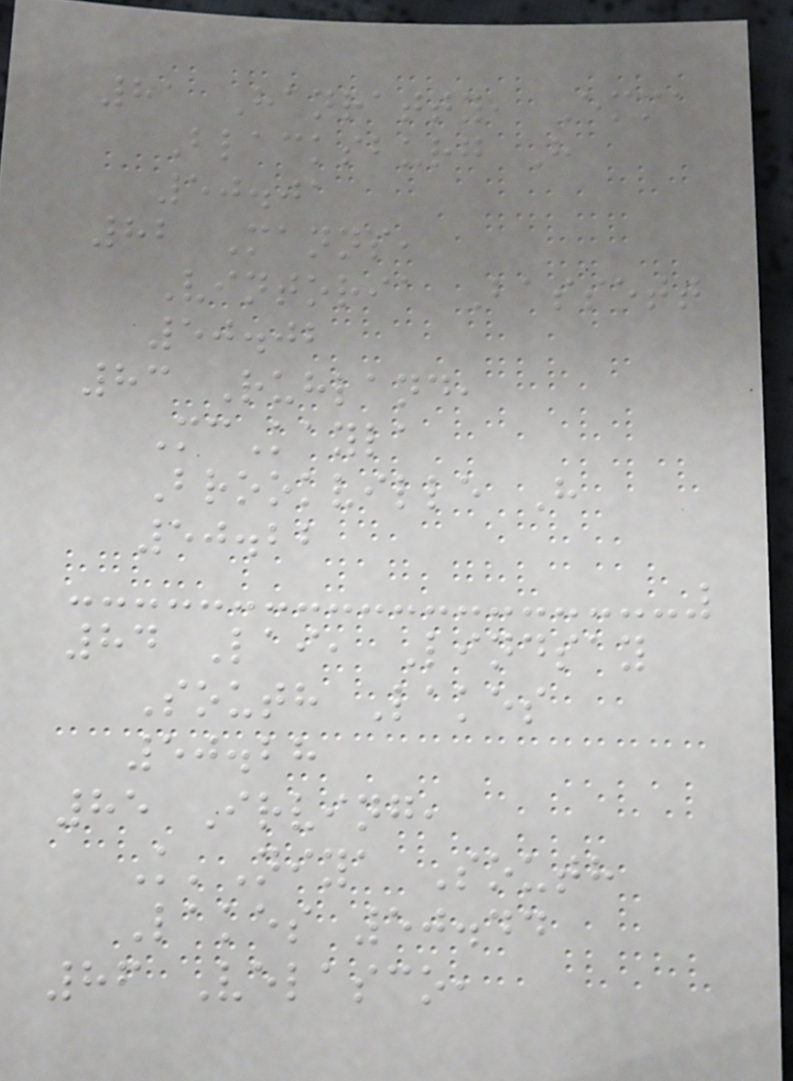81 Hanratty, Emma
Blacksburg H
50.01
82 Manns,
Vintoria Bassett
50.02
83 Ruhland,
McKayla
Brookville H
50.22
84 Lai, Lindsay
South Lakes
50.28
85 Irving,
K'Niya South
Lakes 50.44
86 Velasco,
